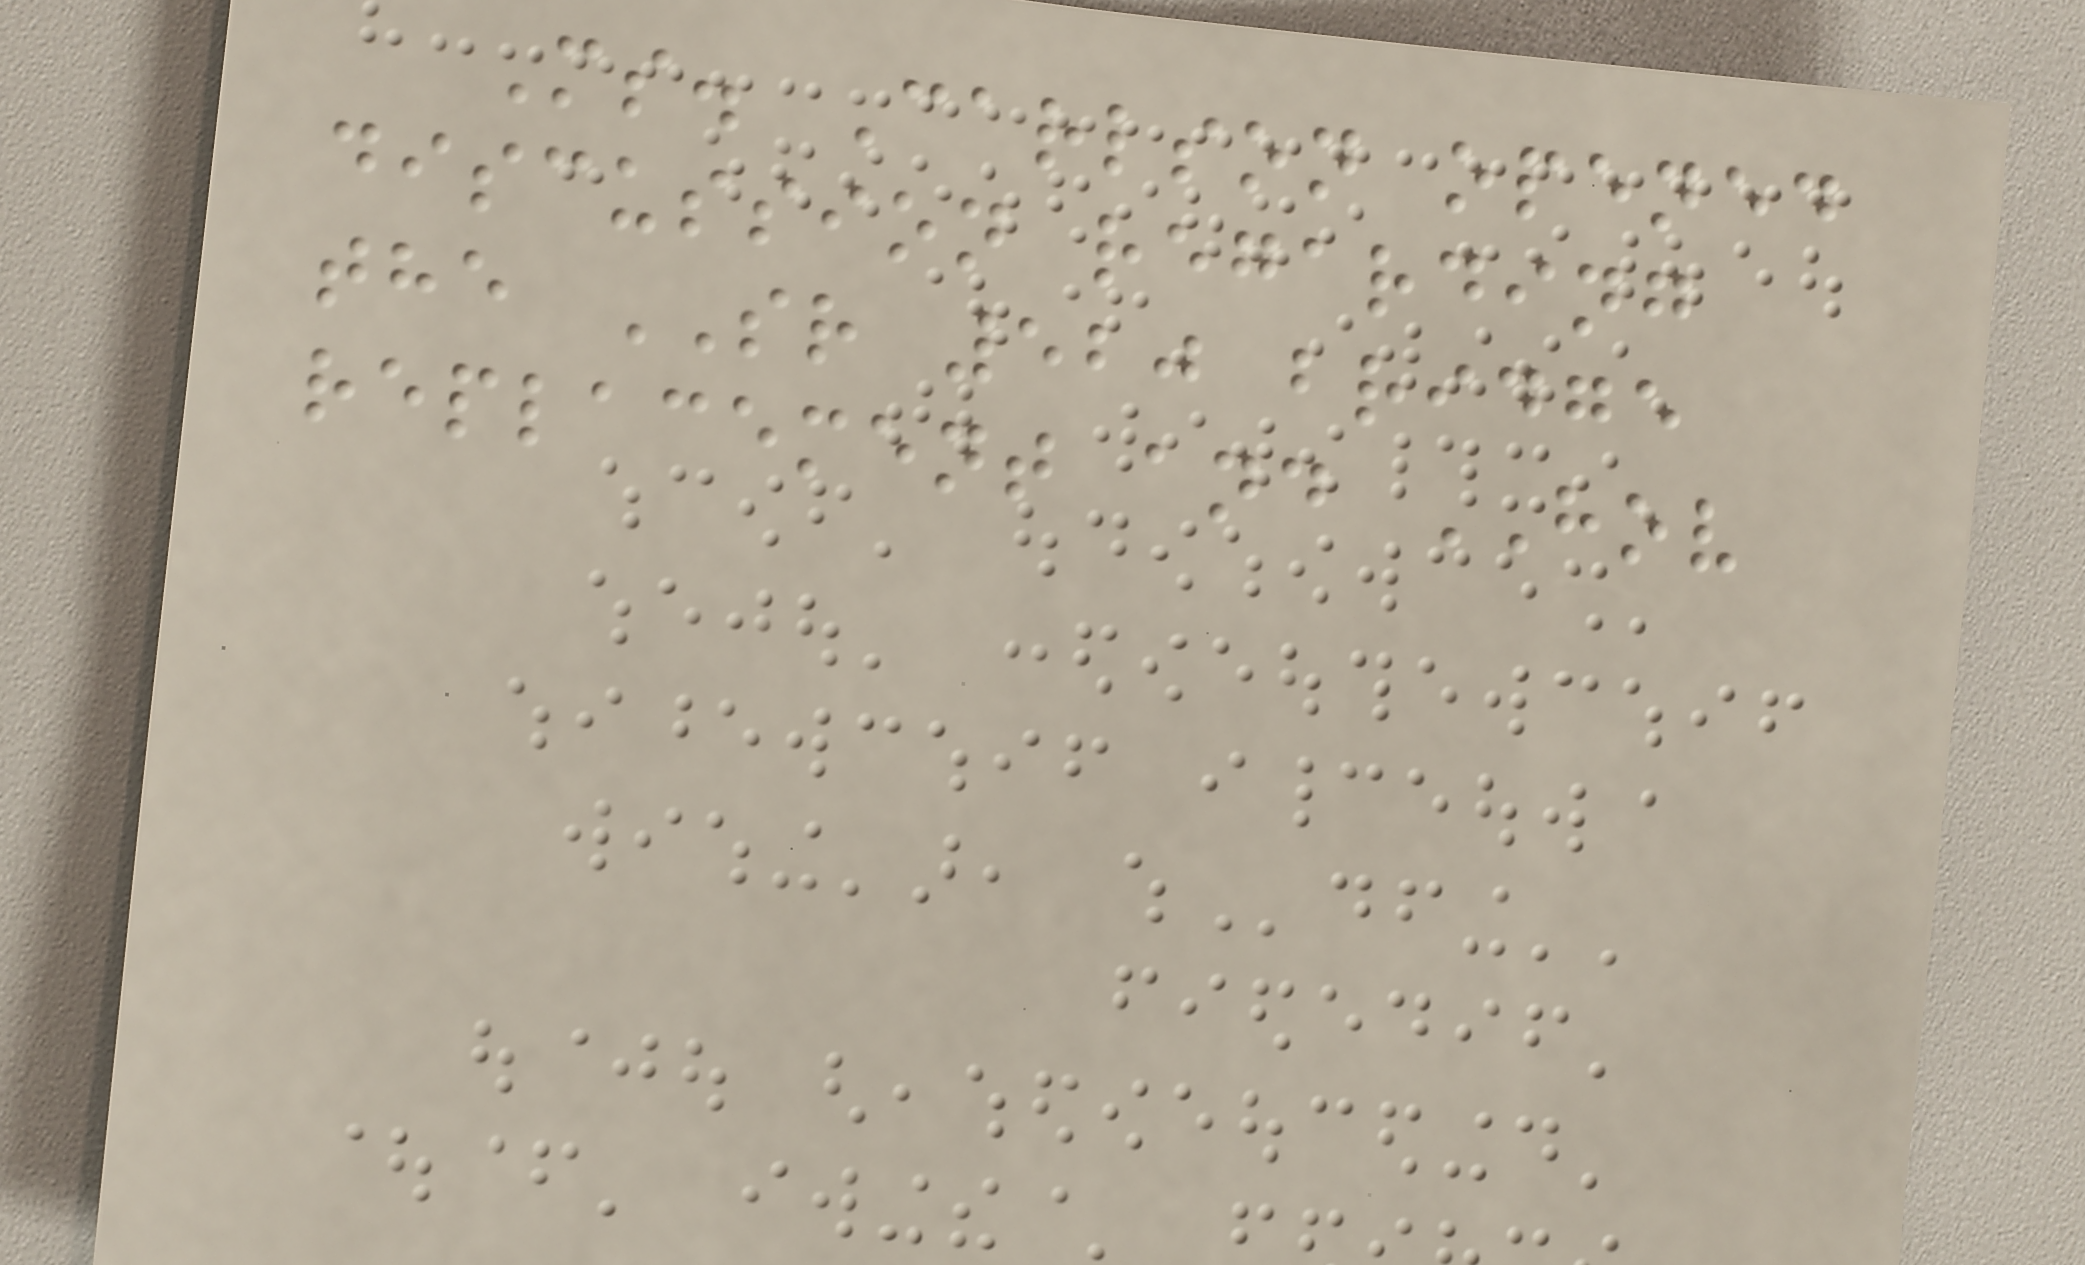Ms. Carlson opened
discussion regarding
the SR 520 bridge
replacement and HOV
